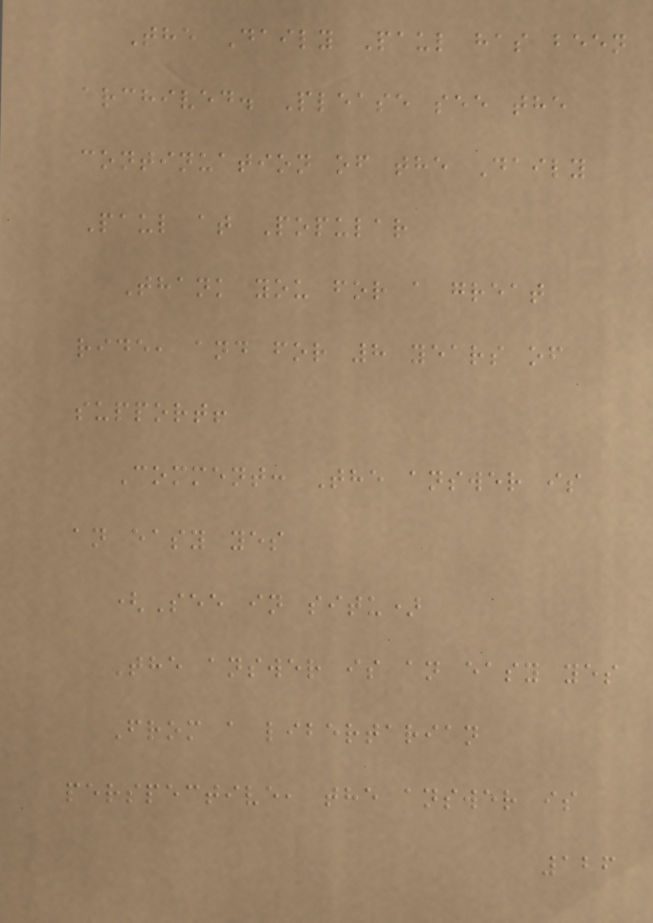The Daily Paul has been
archived. Please see the
continuation of the Daily
Paul at Popular
Thank you for a great
ride, and for 8 years of
support!
Comment: The answer is
an easy yes
(See in situ)
The answer is an easy yes
From a libertarian
perspective, the answer is
126
